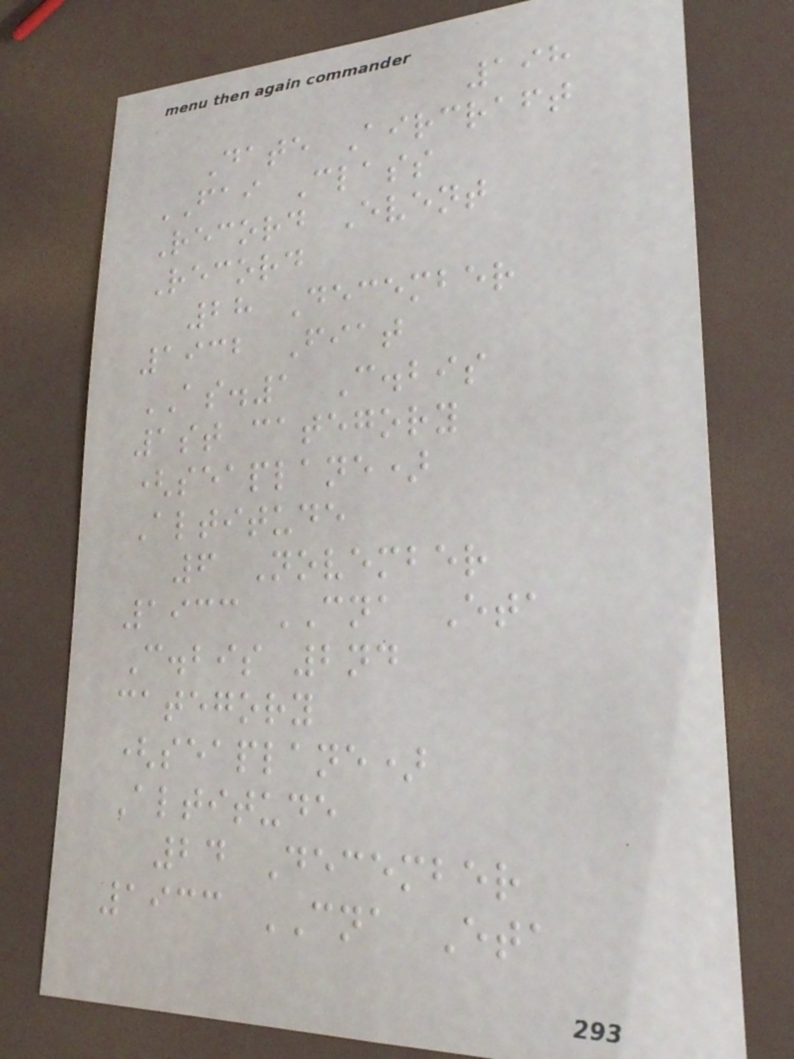198
Date Aircraft
FAI Class
Record Event
Record
28 December
1932 Fiat
AS.1 C.bis
1st category
(seaplane)
Altitude
6 November
1933 CNA Eta
C.bis 2nd
category
(seaplane)
Altitude
24 December
1933 CNA Eta
